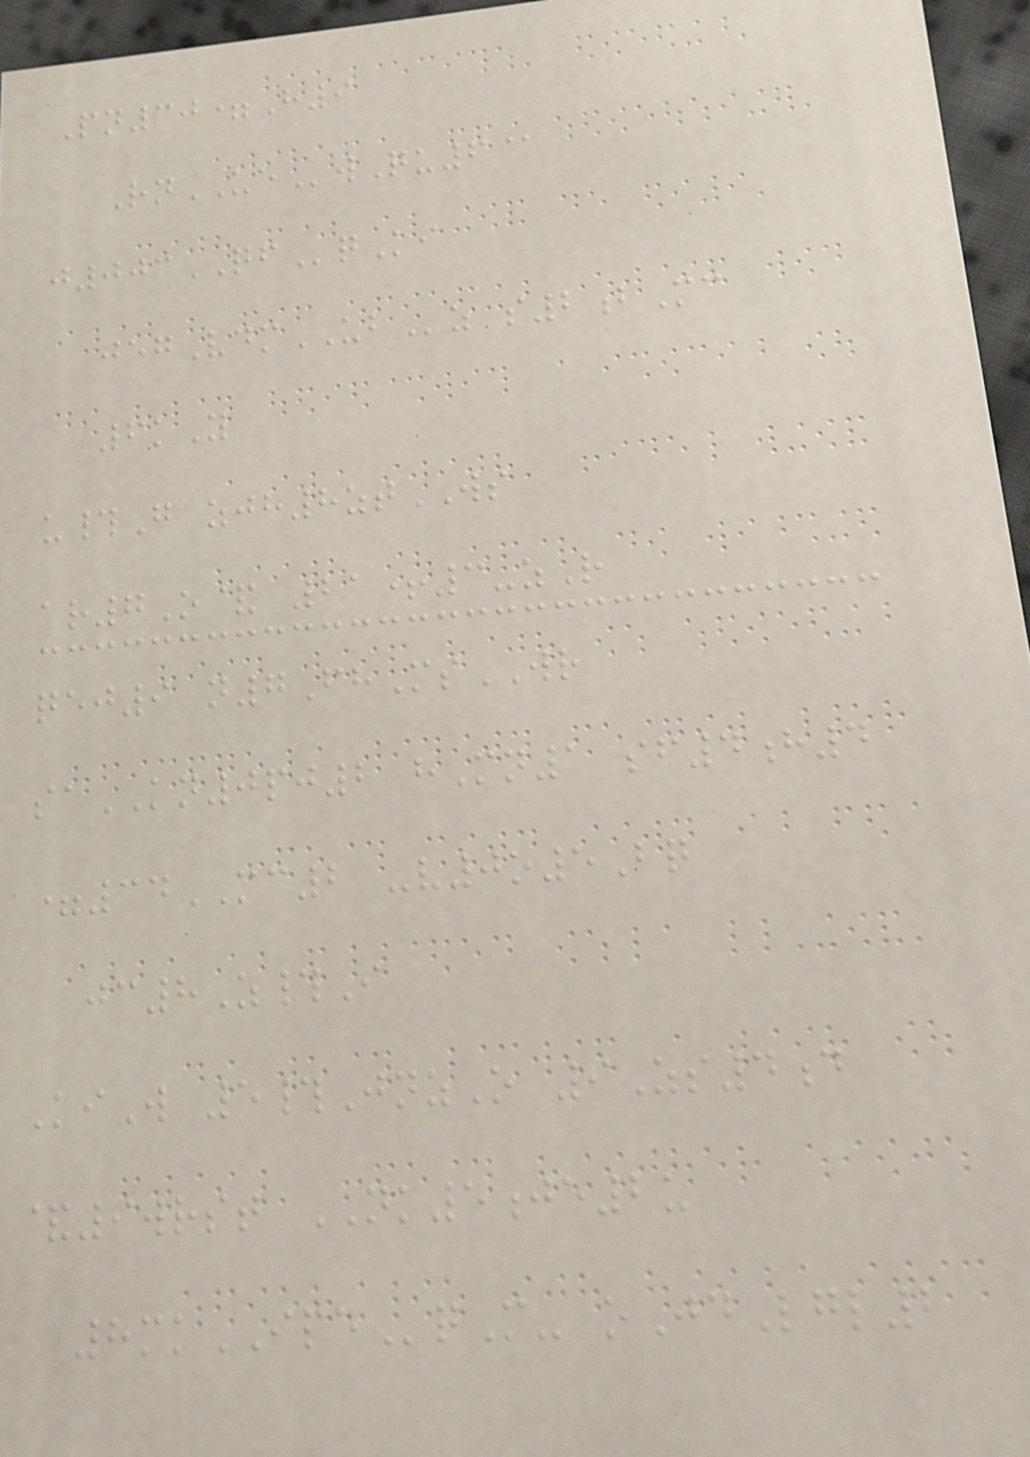Pn30=H9
RnUEwQu6@
j003QFqKi
jegVdmUBz s2bMc
6kY
u#G zjh8ztWS
ar7O& 21+3-zR
qej9 n7FhMsWR
saKN0pj2 hMn1 sf4h4
=34MC2 -v0o5Bq
jc8Z#I
KiW 5#JnzO 9Zs4d
&9wrst NK5je2u
8mkIPEqM- oJdLgl2
